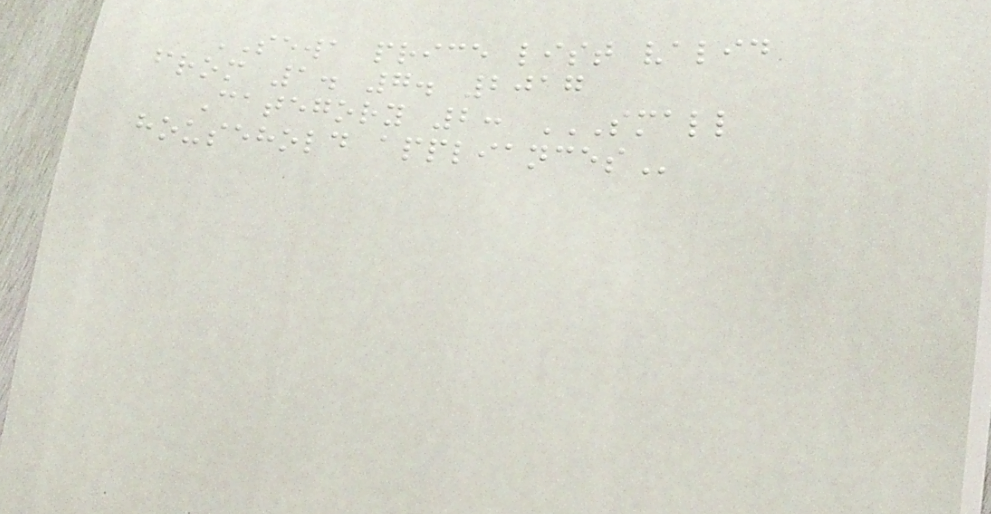SEWA price list valid
from 1. 7. 2017
Category 2: SMALL
HOUSEHOLD APPLIANCES
